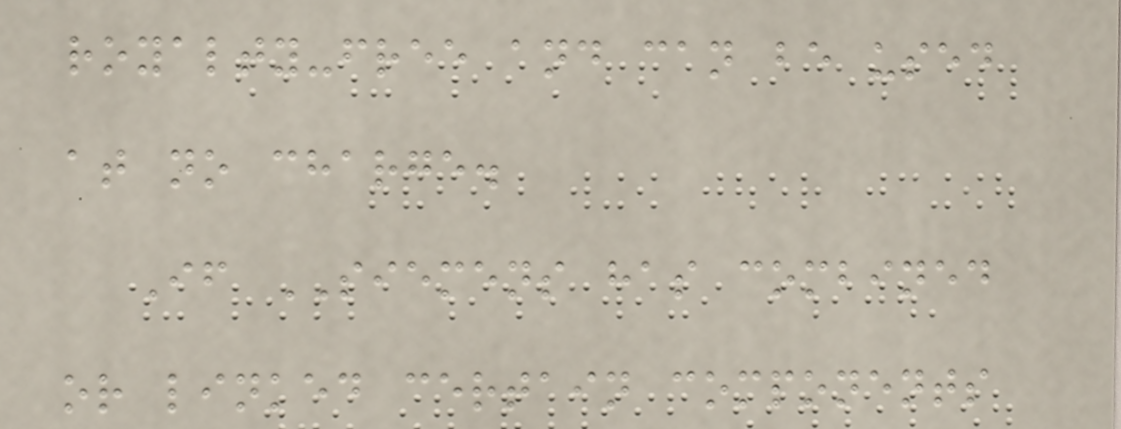royalty-free and can be used
at no charge.
If SIEMENS has combined
or linked certain components
